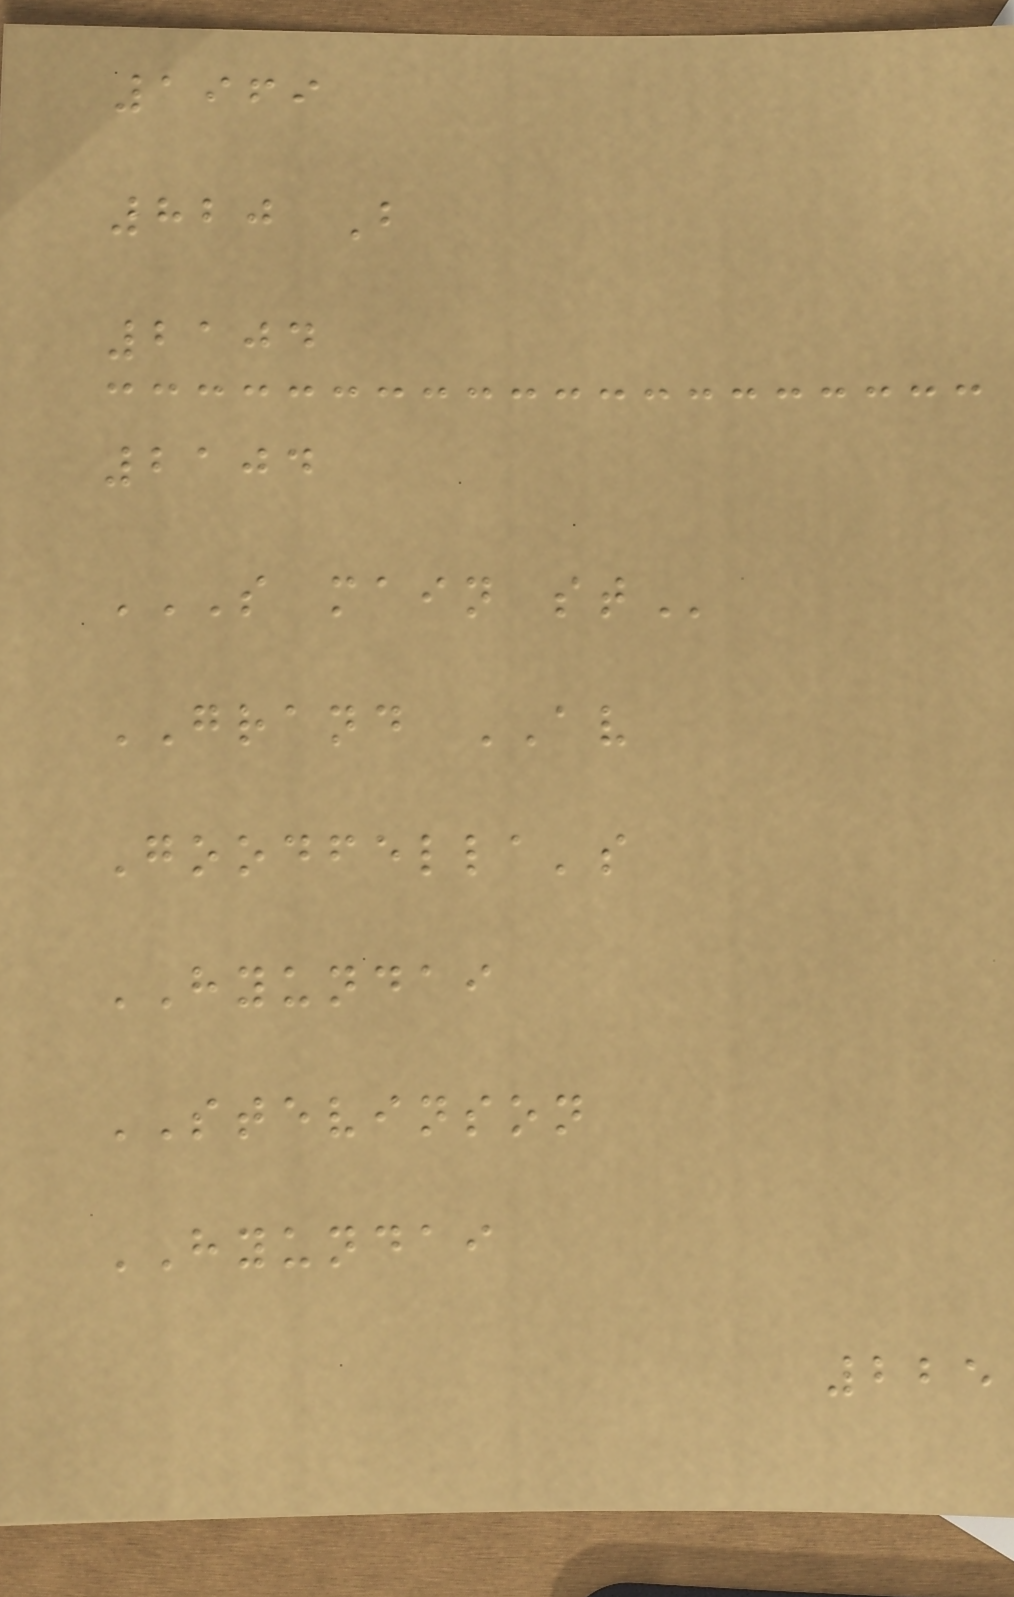1969
820 B
2104
2104
S MAIN ST
GRAND AV
Goodfella's
HYUNDAI
STEVINSON
HYUNDAI
225
